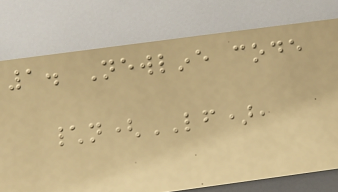1. Newline code
\n(LF),
